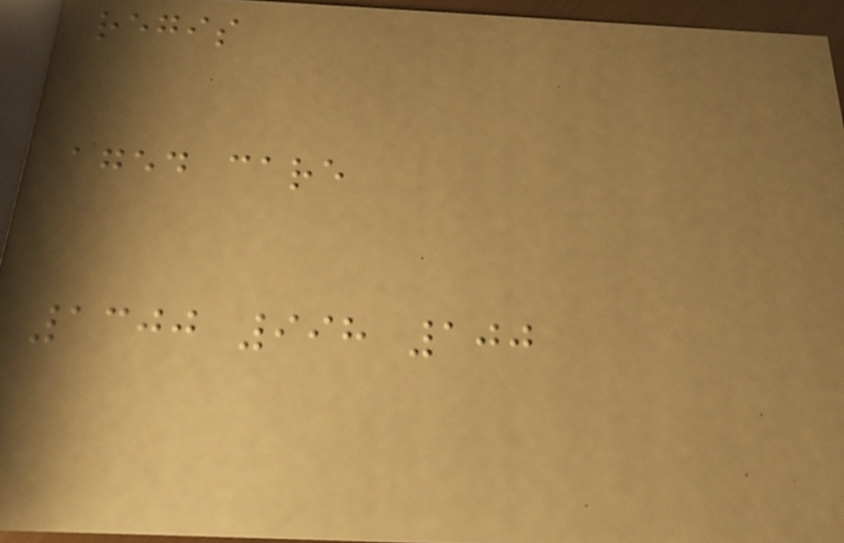regis
aged care
1300 998 100
